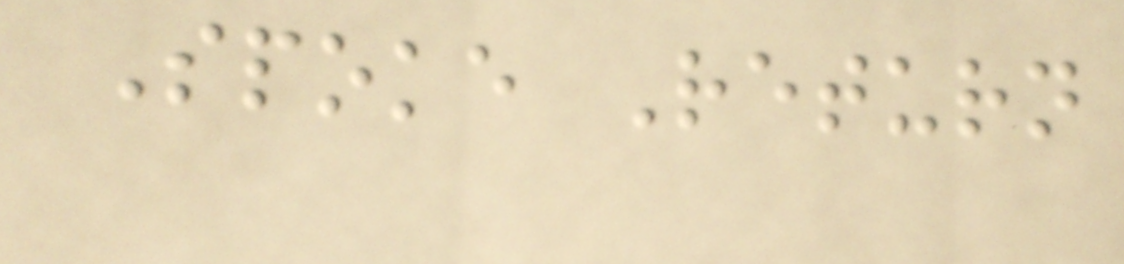Spoke Return
